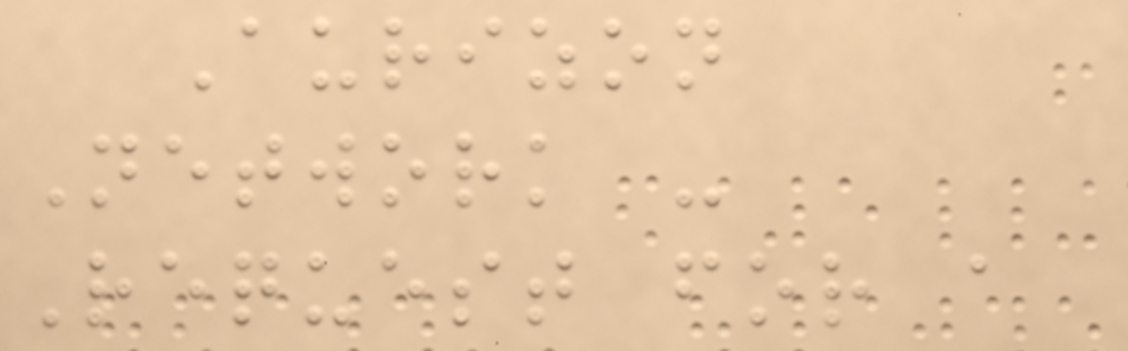Aurizon
Network -
Request for a
